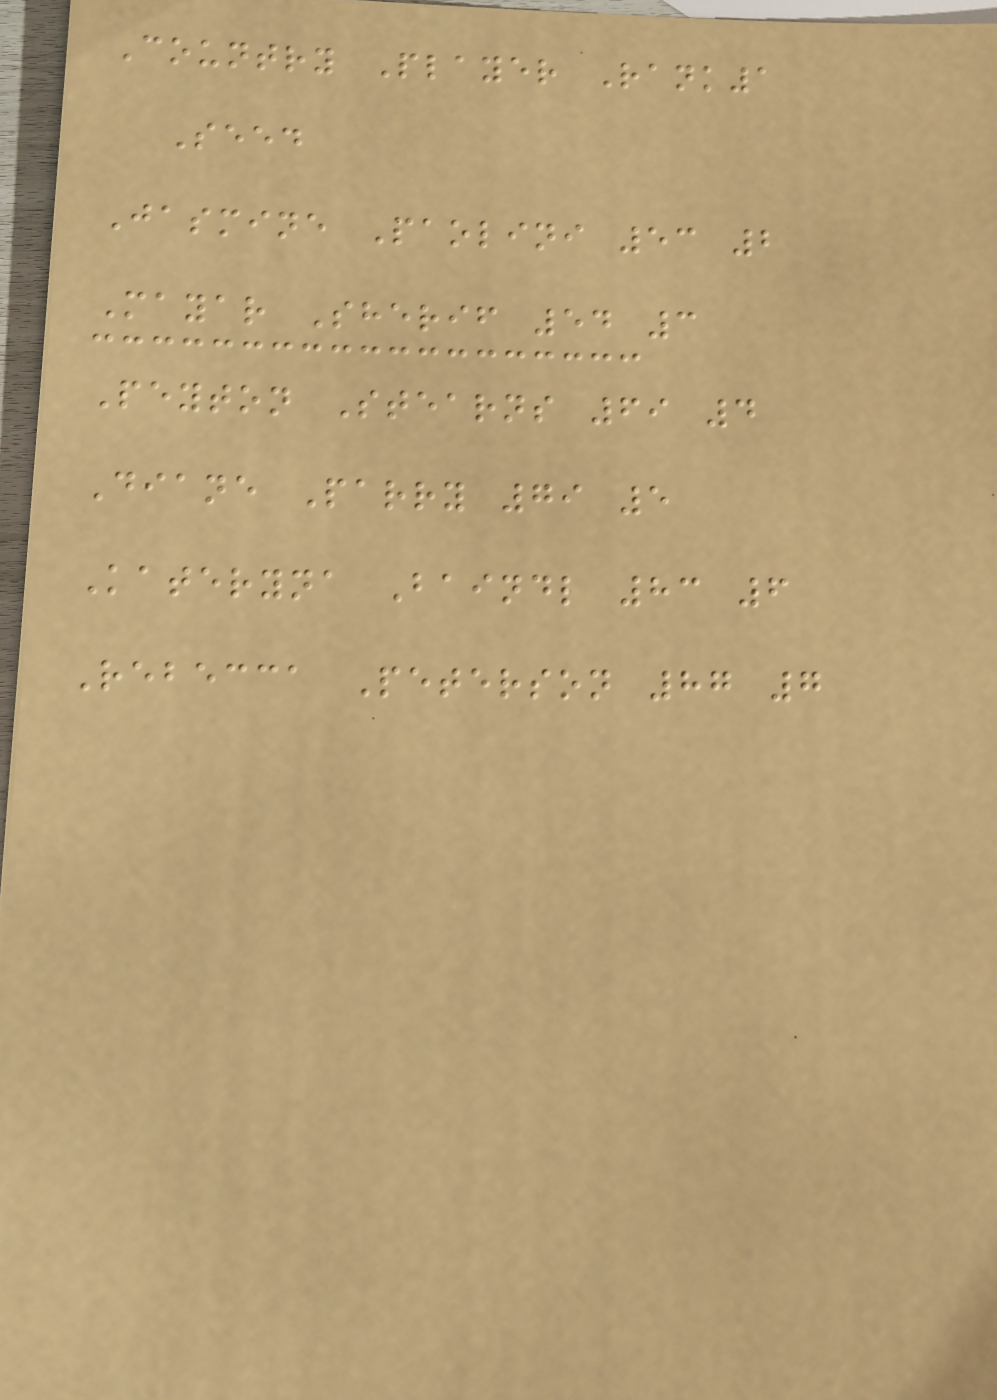Country Player Rank1
Seed
Jasmine Paolini 53 2
Mayar Sherif 54 3
Peyton Stearns 69 4
Diane Parry 79 5
Kateryna Baindl 83 6
Rebecca Peterson 87 7
